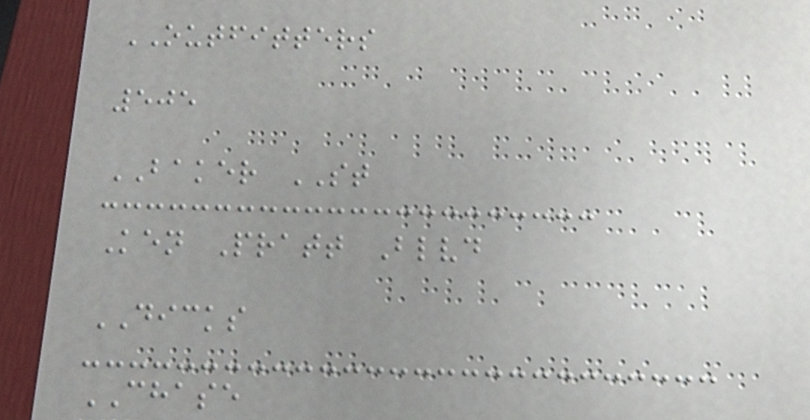OUTFITTERS
505
BAKER ST
Ken Pratt Blvd
DICKS
CHASE
